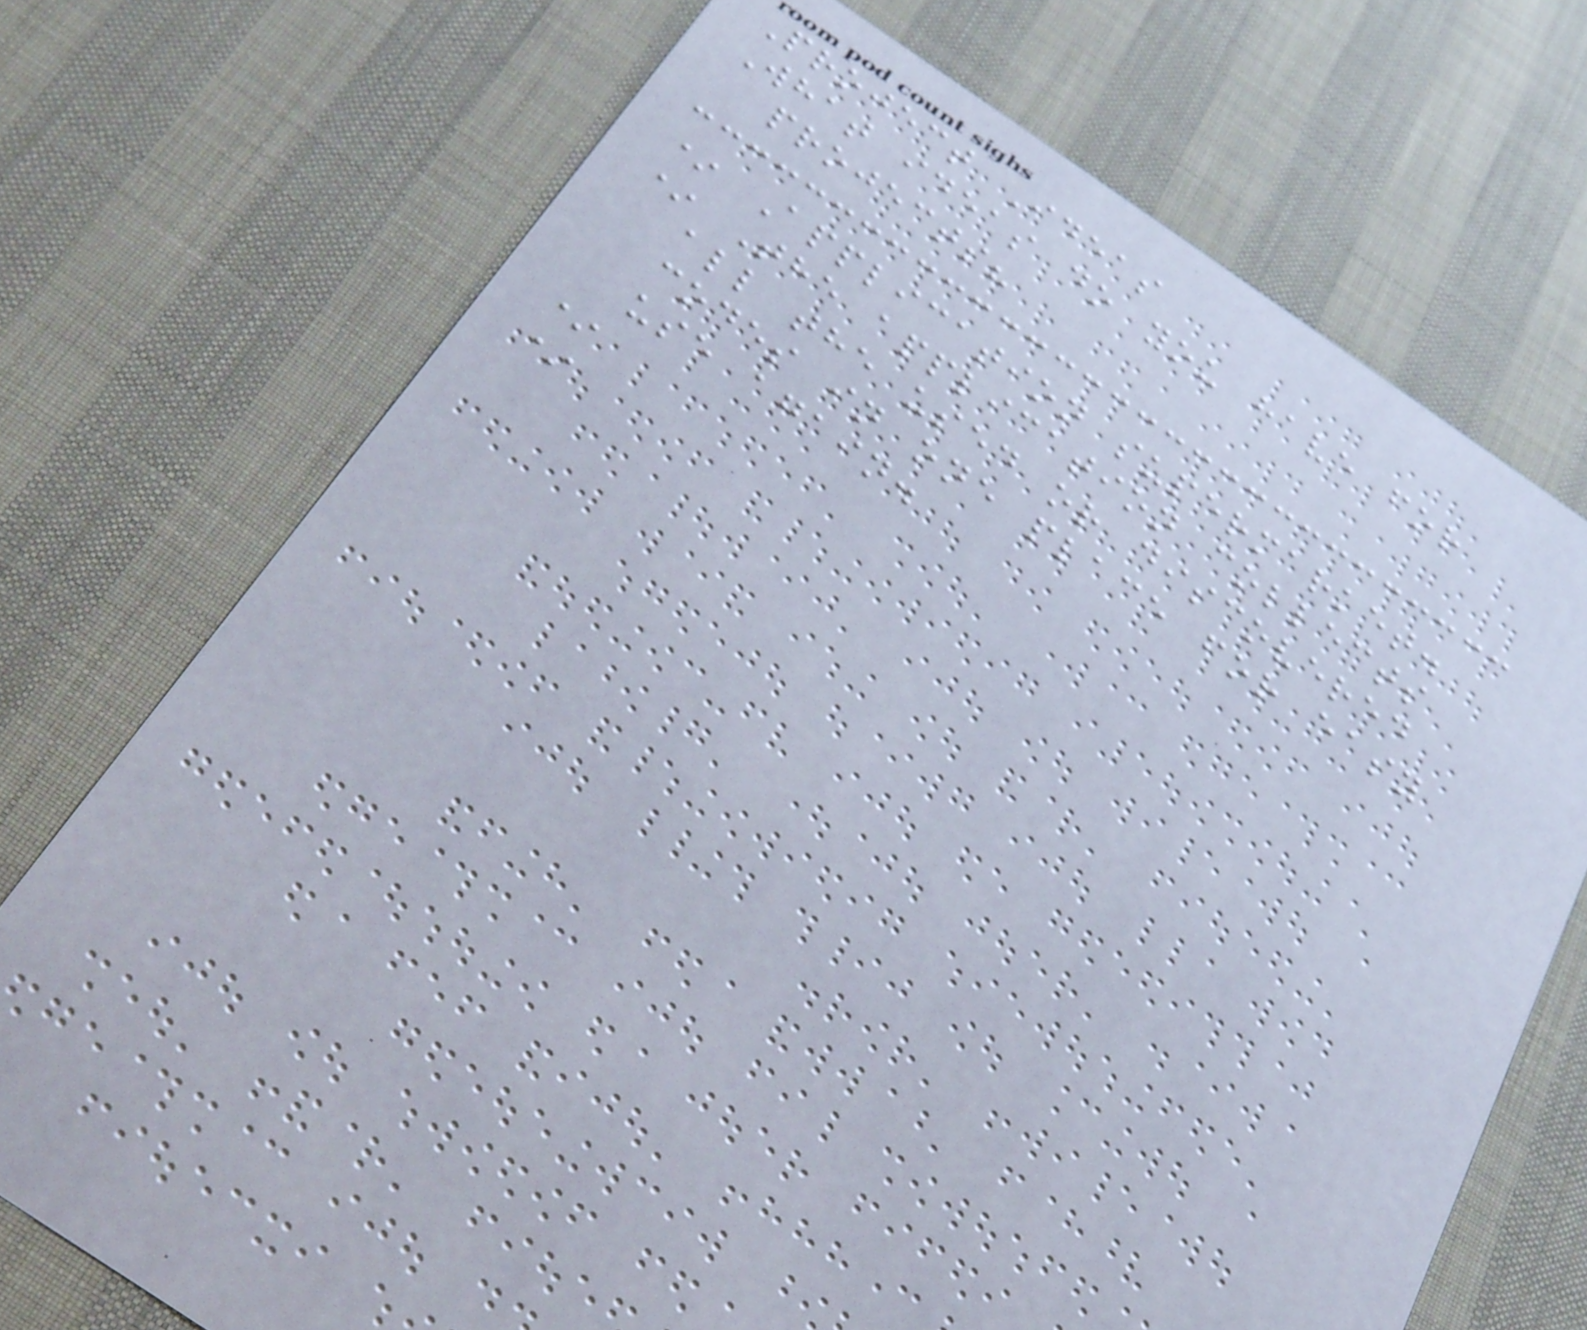Project Ideas
What ideas do you have for
projects?
* Application supermarket.
* The application collects
all the used or discovered
codes in one place for easy
use again.
*
*
